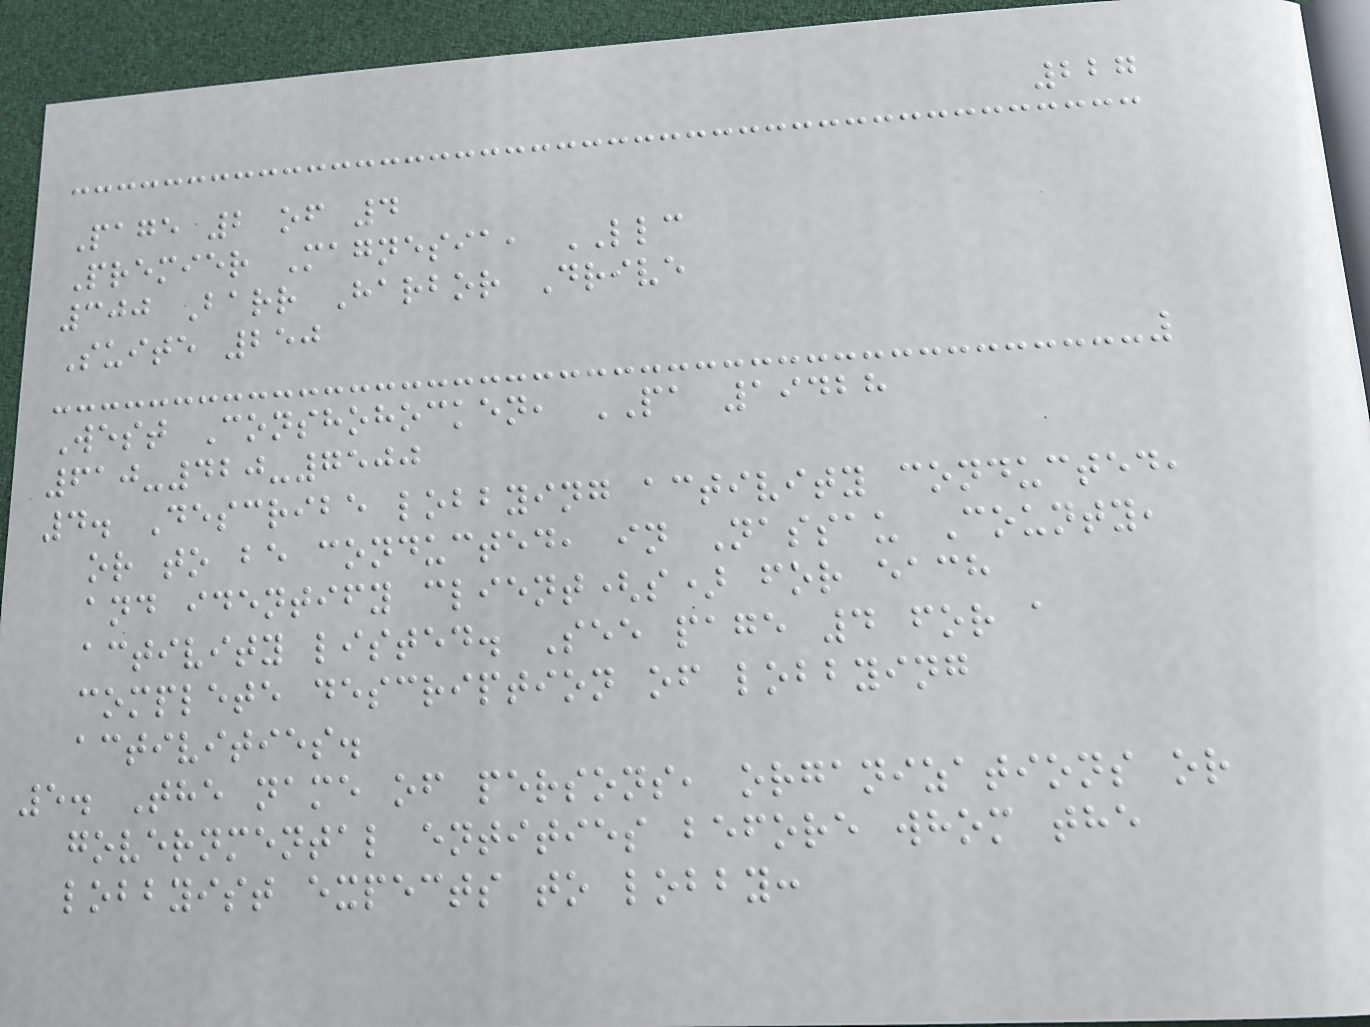227
Page 2 of 4
Premier Magnesia, LLC
300 Barr Harbor Drive
Suite 250
West Conshohocken, PA 19428
610-420-7500
4. Describe lobbying activity conducted,
or to be conducted, in Nassau County,
and identify client(s) for each
activity listed. See page 4 for a
complete description of lobbying
activities.
5. The name of persons, organizations or
governmental entities before whom the
lobbyist expects to lobby:
